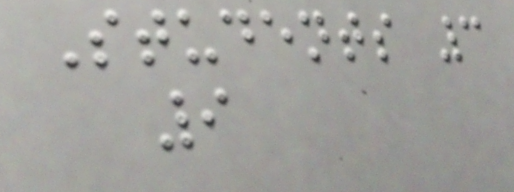Students 3
9
